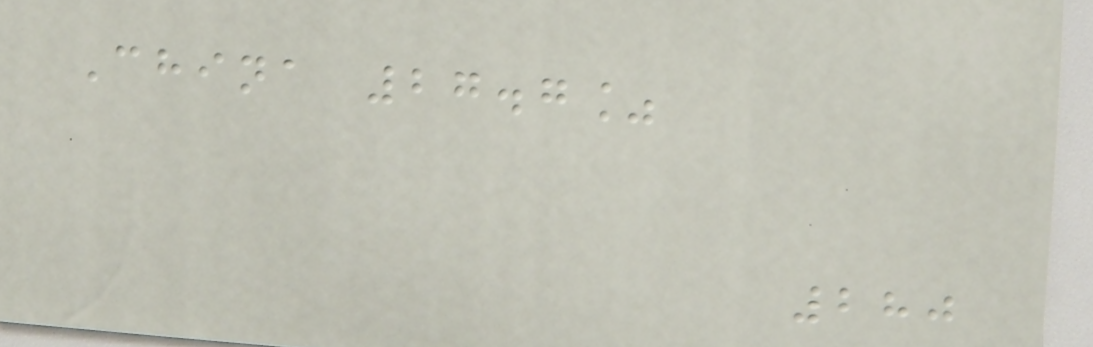China 27.7%
280
